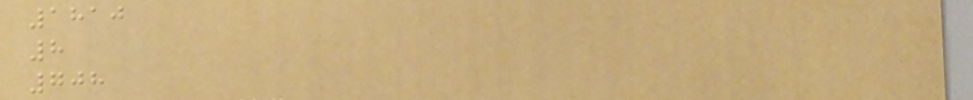1810
8
708
